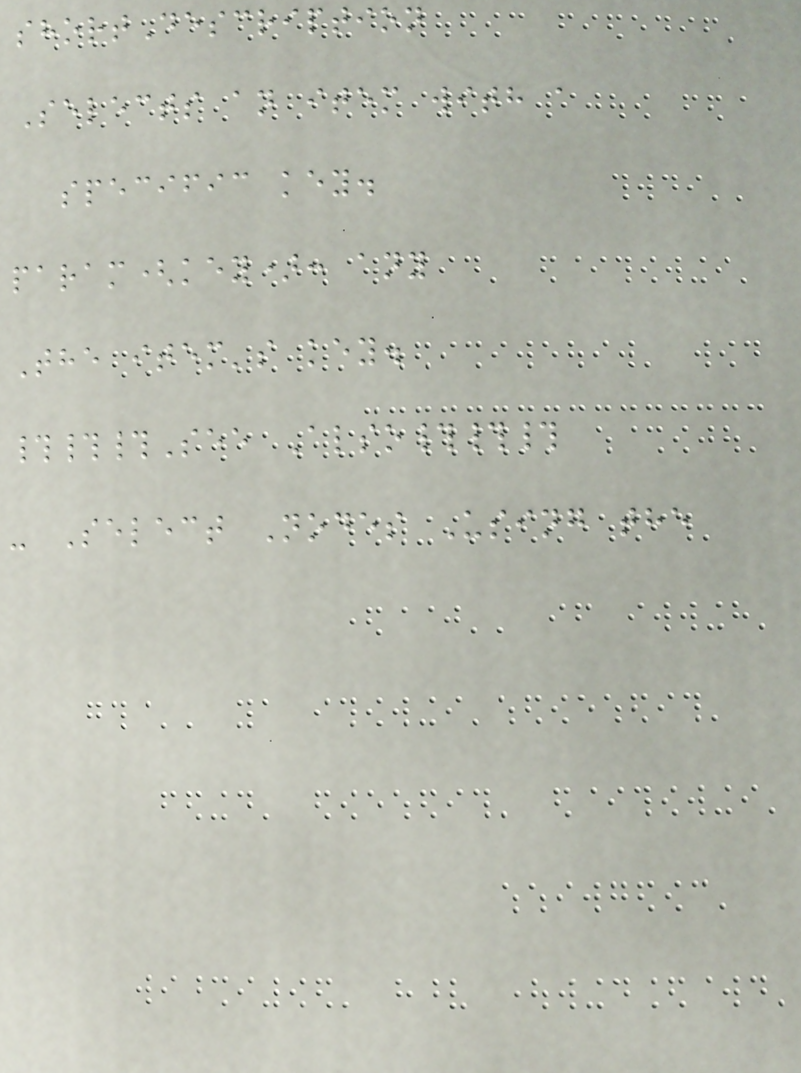shortDescription
Selects an item with a
specific key.
param(key): any
The item's key.
###See Also###
- Select Nodes Using the
